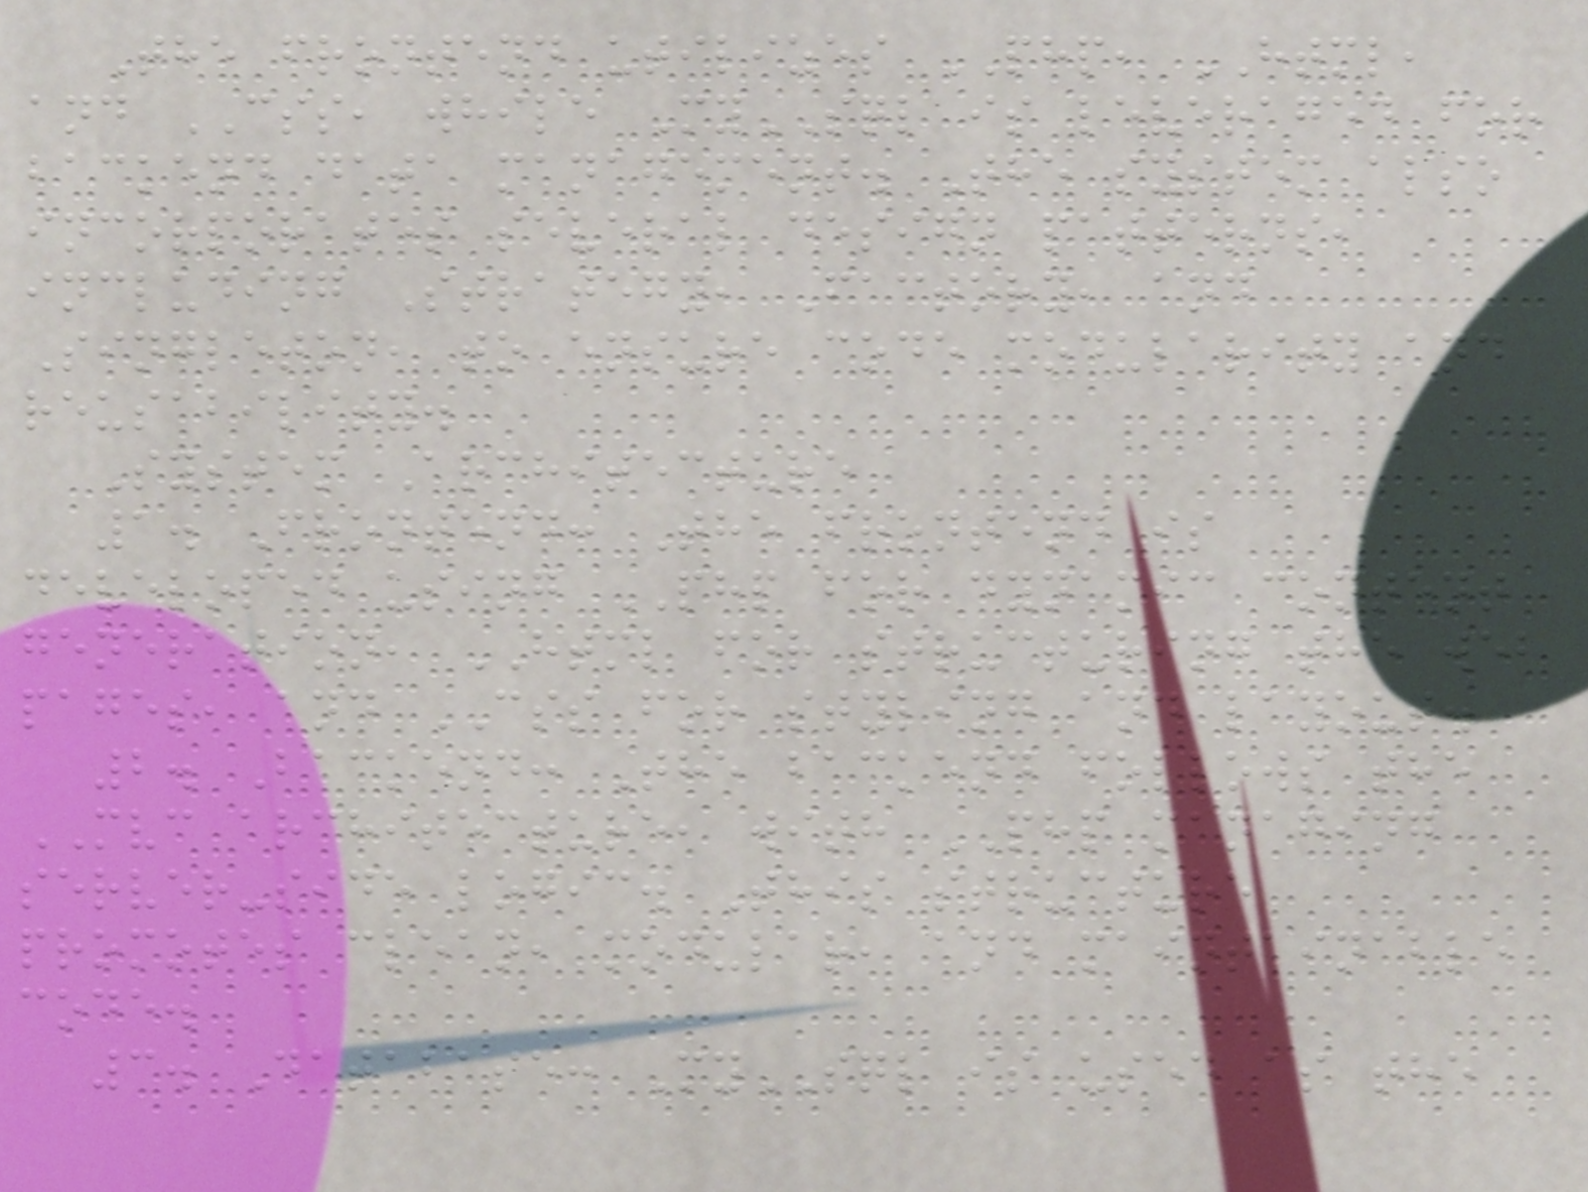The frontend utilizes PHP, HTML,
and CSS, while MySQL is leveraged for
backend data management. The system also
incorporates several design patterns,
including Strategy, Factory, and
Singleton, to ensure code modularity and
reusability.
System Architecture
1. Frontend: The frontend is
developed using PHP for dynamic content
generation, HTML for structuring the web
pages, and CSS for styling and layout.
2. Backend: The backend follows the
MVC architecture, with PHP managing
server-side logic. This structure
promotes clean, modular, and maintainable
code.
3. Database: MySQL is used as the
